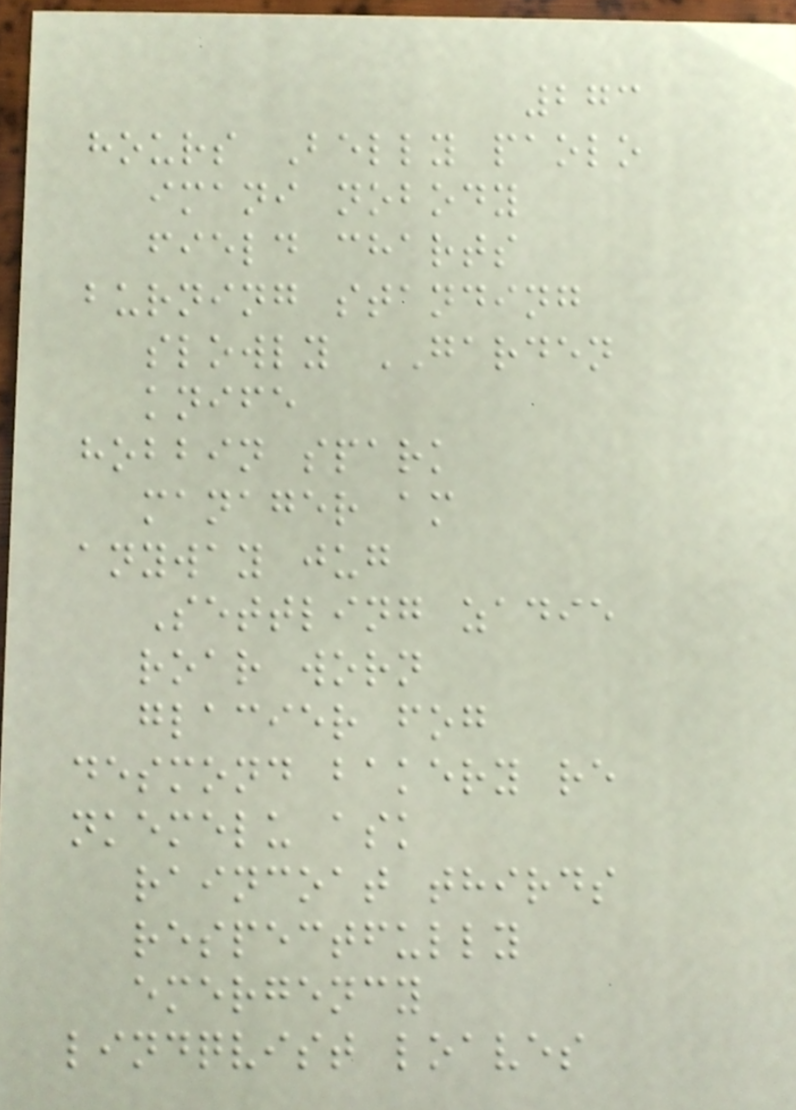273
hours Belly paolo
imani nobody
field charts
burning standing
slowly GARDEN
knife
hobbin spark
manager am
anyway jug
Settling zadie
roar worn
glacier fog
desmond bakery re
nkemelu ask
raincoat thirds
respectfully
emergency
lindqvist loaves
